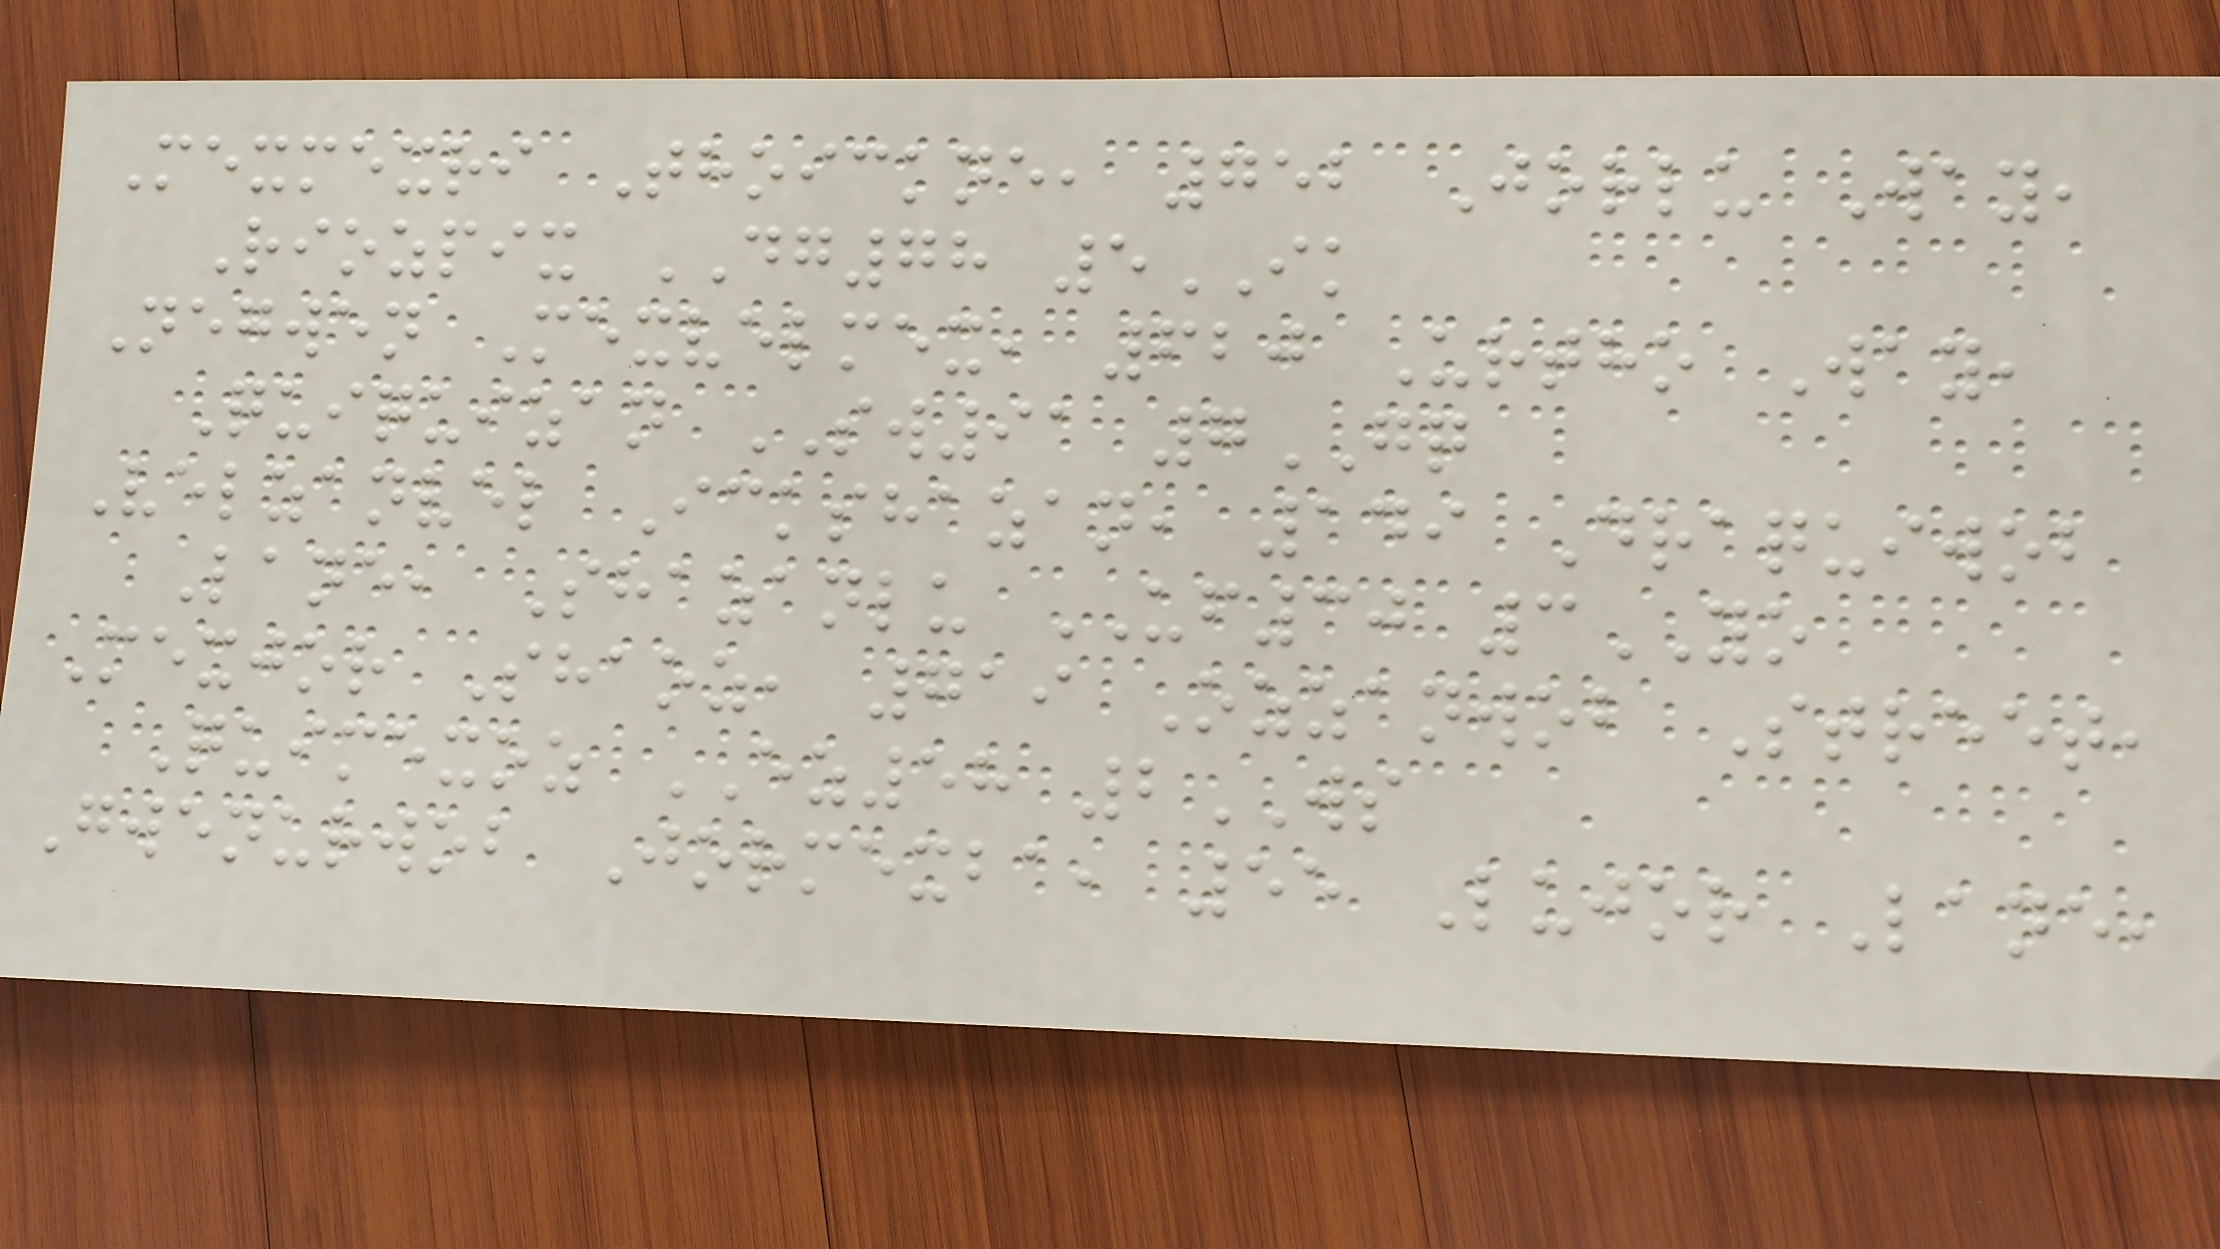Mexmexri Thoickne, 752 Jorlu Way,
Riozpix DG78 5IK
Negwen Mexvelmex, 620 Urtho Way,
Quiquizan SW91 7GQ
Velzanvel Ickshazan, 149 Draquiwob
Lane, Shazanlu UF30 3YO
Mexjor Shaoz, 719 Ozzanwob Street,
Quimexoz EZ58 2WS
Gwenurwob Jormexba, 55 Lujor Lane,
